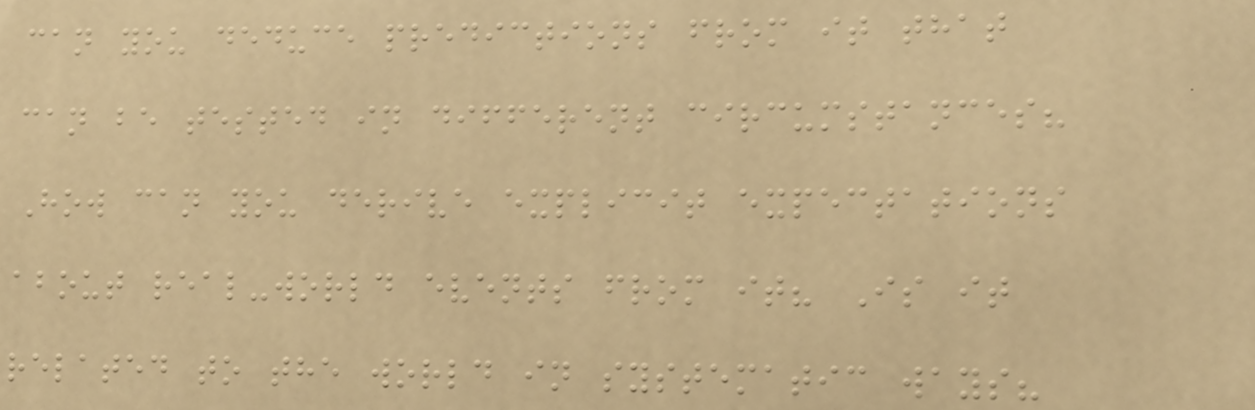can you deduce predictions from it that
can be tested in different circumstances?
How can you derive explicit expectations
about real-world events from it? Is it
related to the world in systematic ways?
